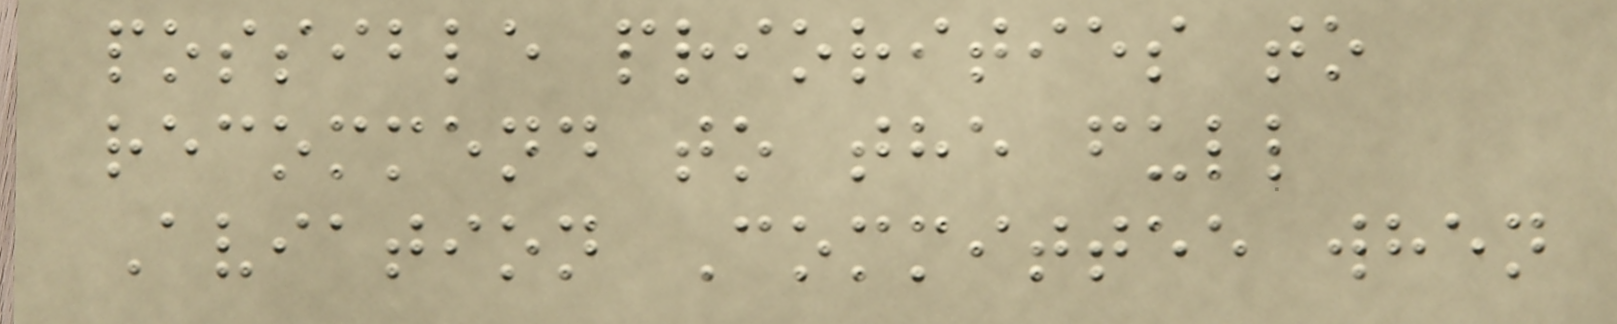possible priorities to
recommend to the full
Aviation Committee when
